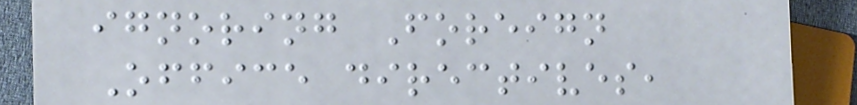ignoring Foreign
Office directives,
